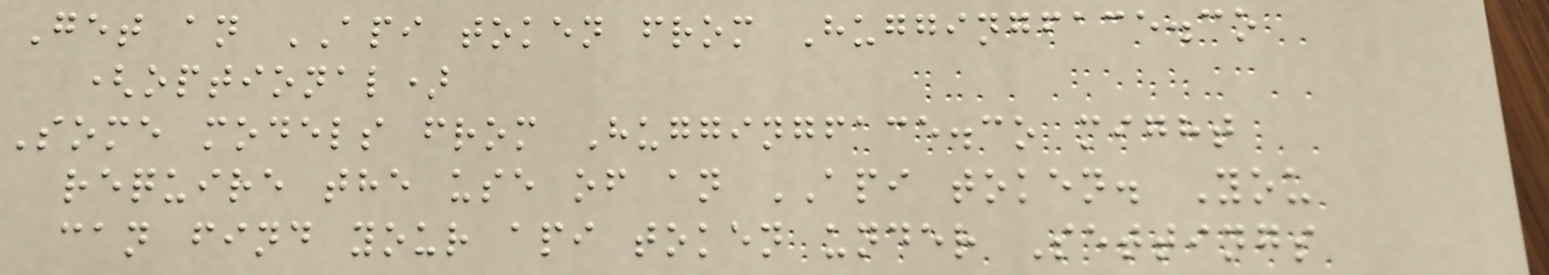Get an API token from Huggingface.co
(optional)
Some models from Huggingface.co might
require the use of an API token. You
can find your api token under Settings
